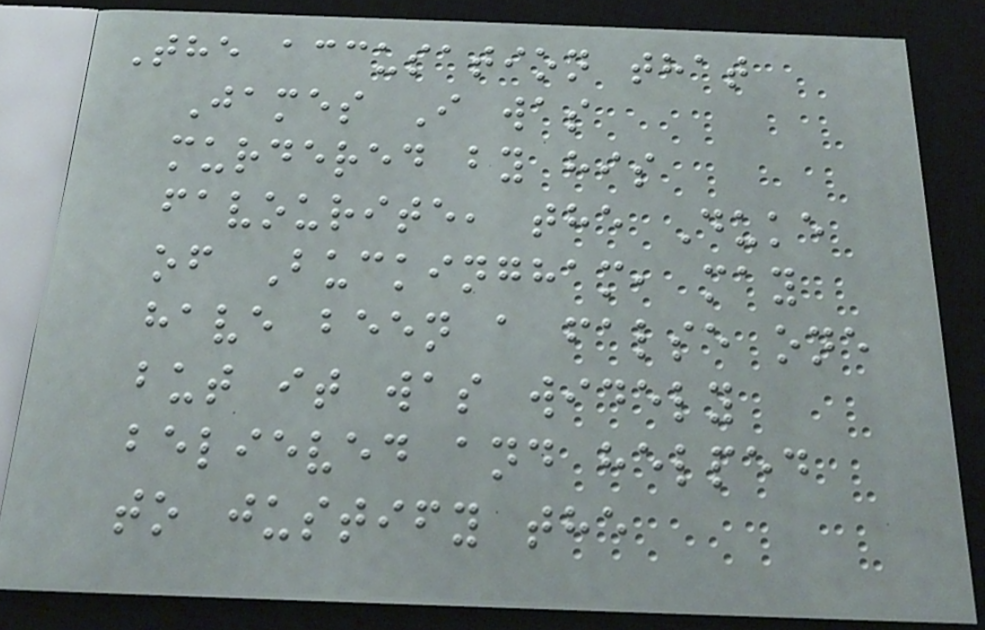The accusation that
James I was
murdered by his
favourite, the Duke
of Buckingham, may
have been a false one
but it was widely
believed and helped
to justify the
